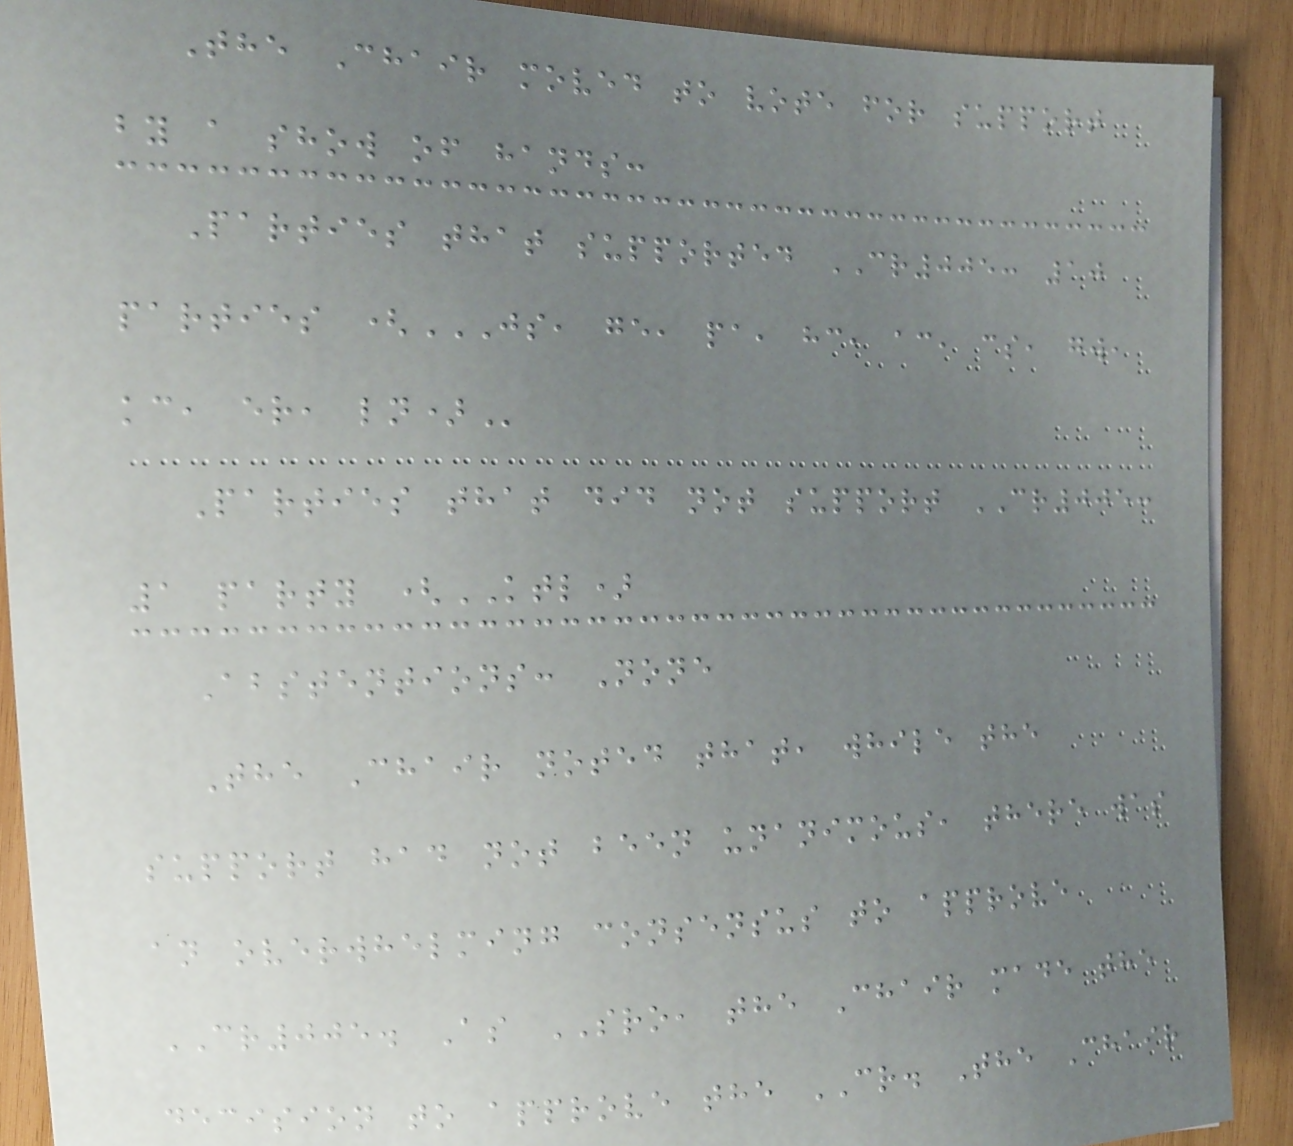The Chair moved to vote for support
by a show of hands:
Parties that supported CR005: 10
parties (JS, GE, PA, HC, AC, CS, GW,
KC, ER, LN)
Parties that did not support CR005:
1 party (KTL)
Abstentions: None
The Chair noted that, while the
support had not been unanimous, there was
an overwhelming consensus to approve
CR005. As SRO, the Chair made the
decision to approve the CR. The Chair
